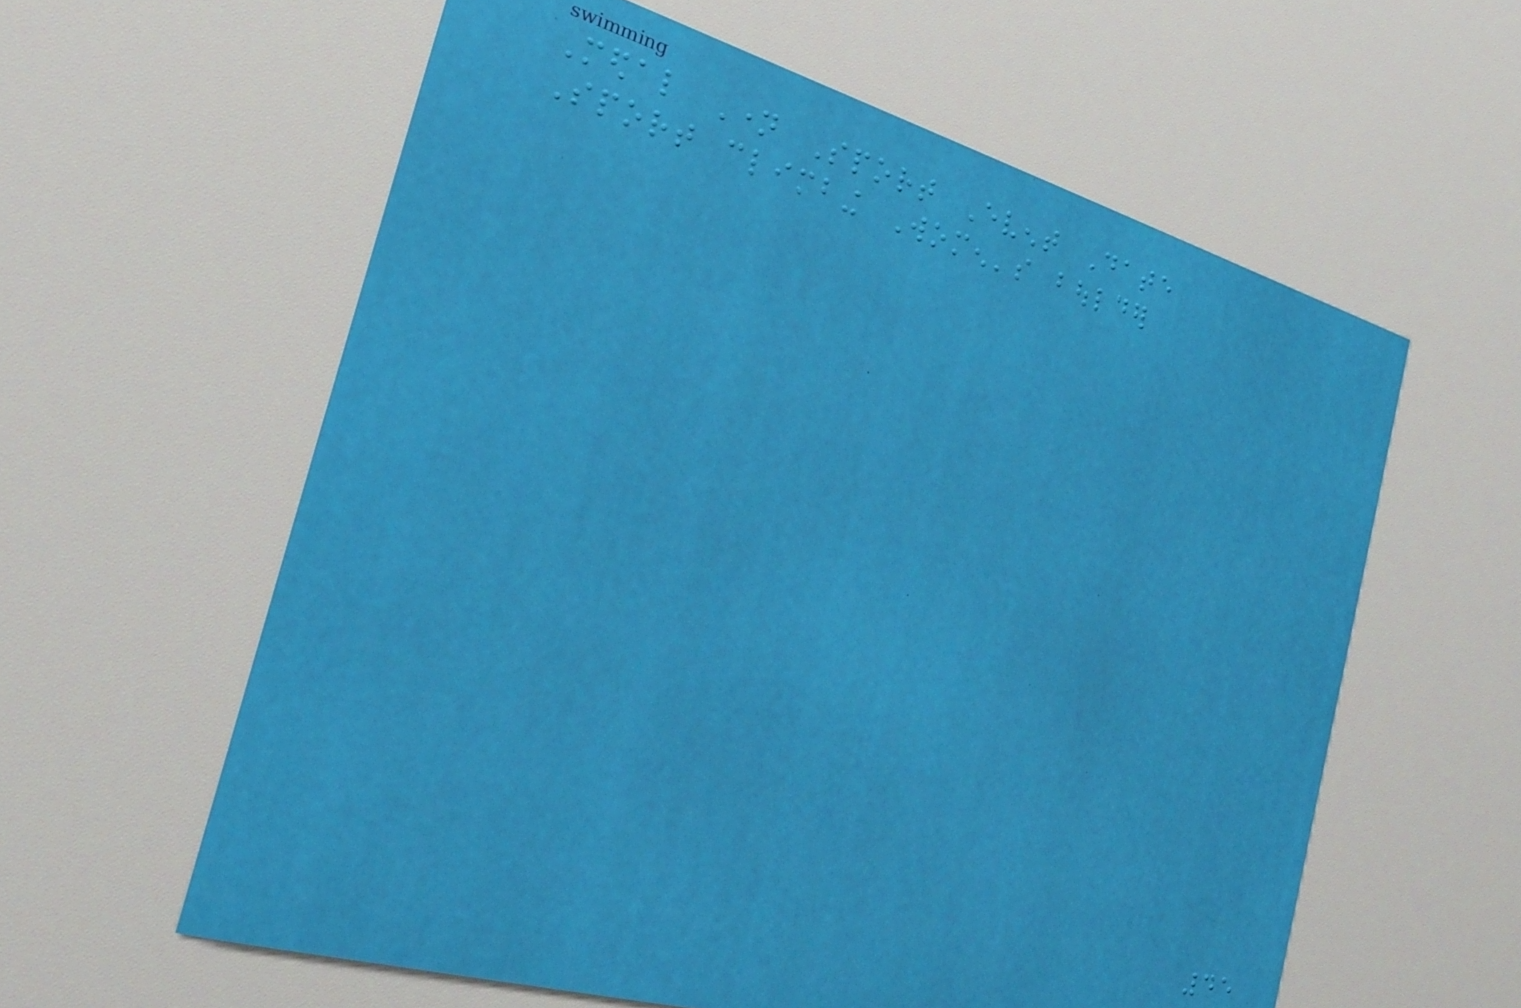Medal Name Sport Event Date
Sport climbing Women's boulder
45
